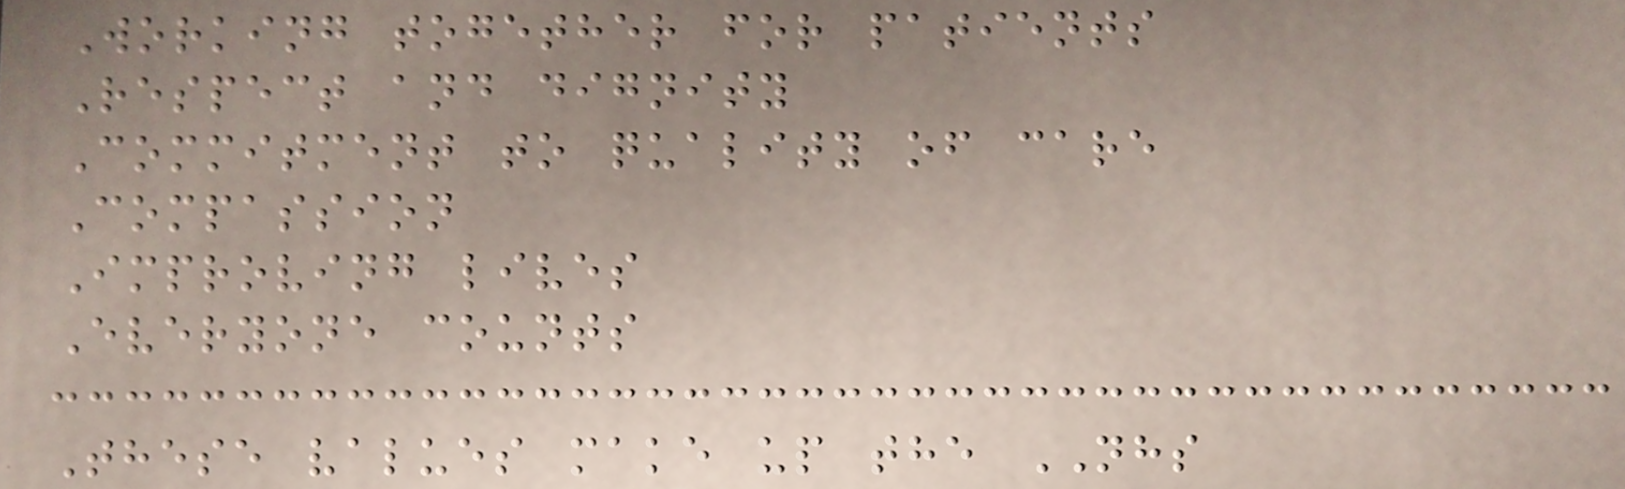Working together for patients
Respect and dignity
Commitment to quality of care
Compassion
Improving lives
Everyone counts
These values make up the NHS
